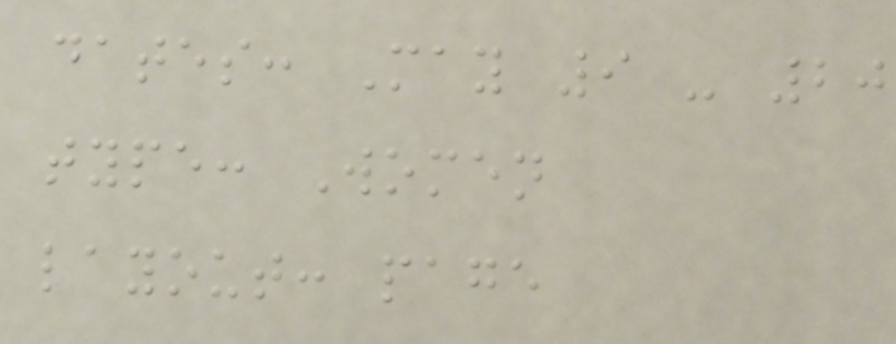dates: May 9 - 20
type: Women
layout: page
